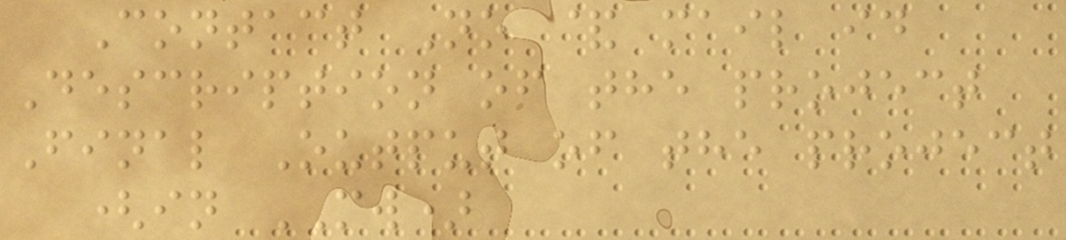Contact No & mail id
Description of the project
Final Output of the project
(in MW)
